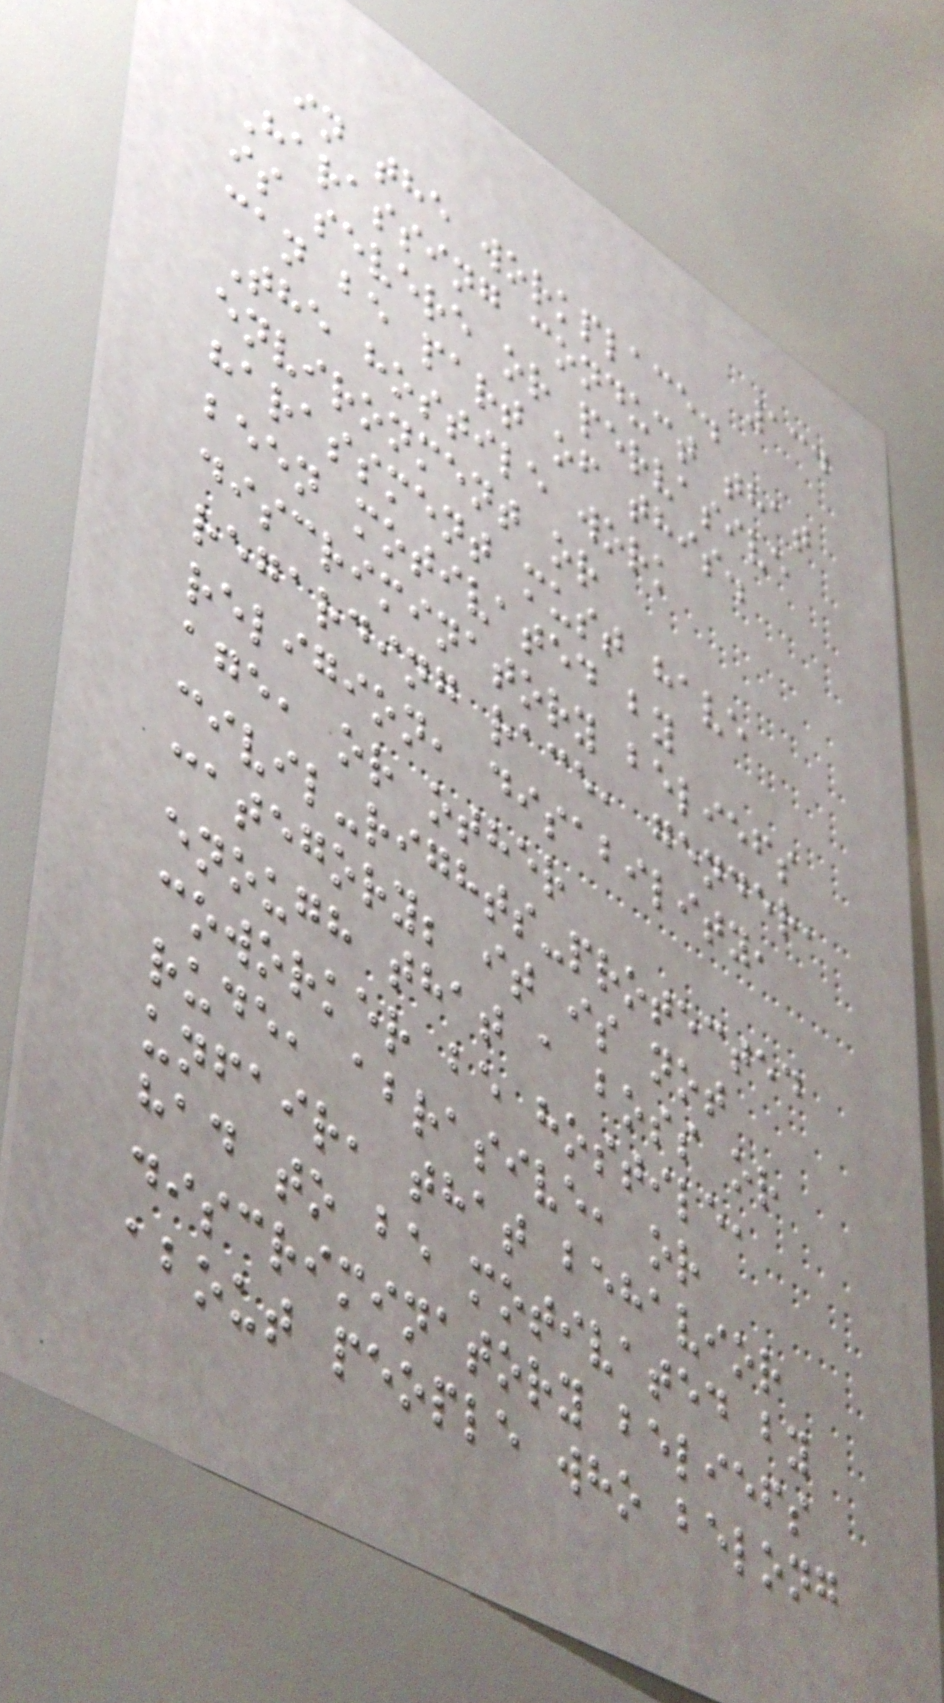134
in the workplace.
Harassing conduct that
is severe or pervasive
can be part of this.
The hostile work
environment or
harassment must have
been motivated by
discriminatory beliefs
regarding race, gender,
religion, disability,
age, or other
civil-rights-protected
category; it is not
enough that a boss or
coworker be hostile,
rude, abrasive, or
unfair, that behavior
had to be motivated by
discriminatory beliefs
about people who belong
